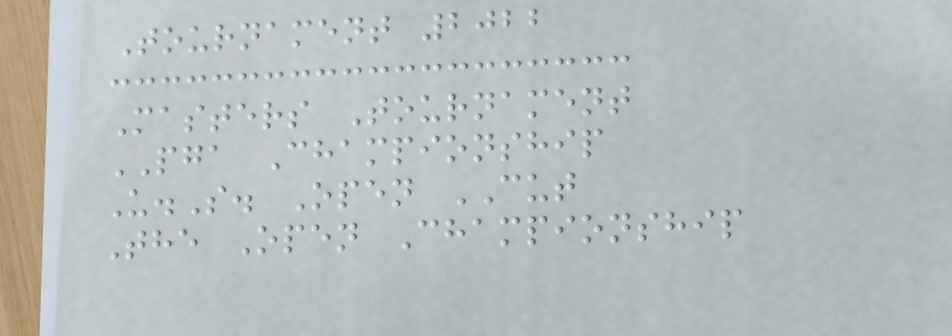Tournament 2022
Masters Tournament
PGA Championship
U.S. Open CUT
The Open Championship
